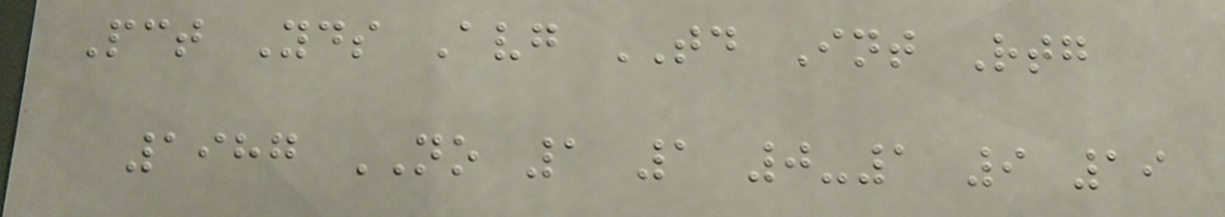Pct Yds Avg TD Int Rtg
1987 NO 1 1 0-1 9 19
